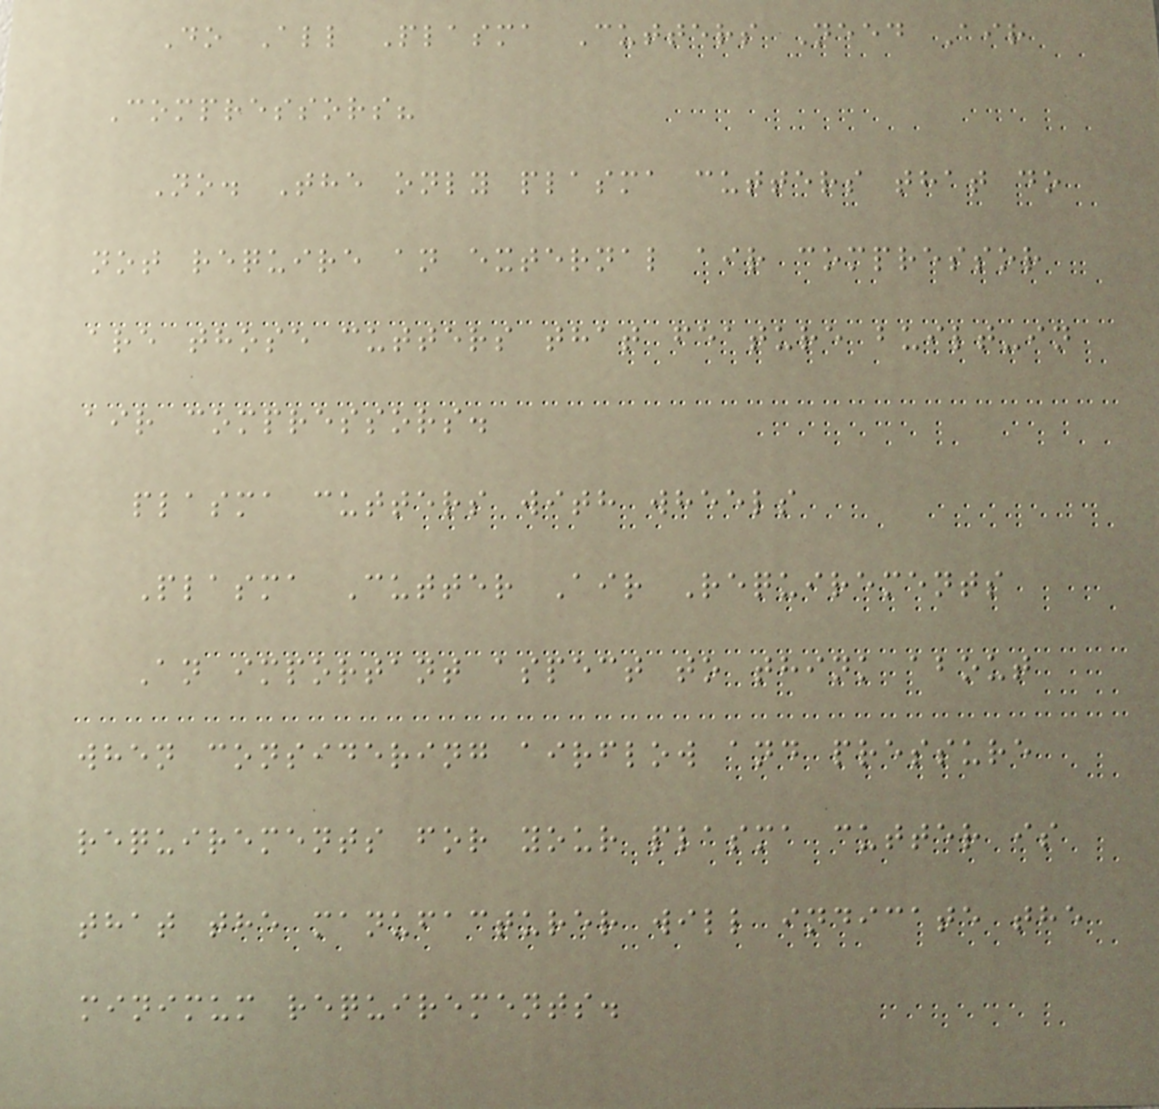Do All Plasma Cutters Need Air
Compressors?
No. The only plasma cutters that do
not require an external air compressor
are those cutters that feature built-in
air compressors.
plasma cutters with wheels
Plasma Cutter Air Requirements
An important aspect to think about
when considering airflow and pressure
requirements for your plasma cutter is
that the manufacturer will indicate the
minimum requirements.
